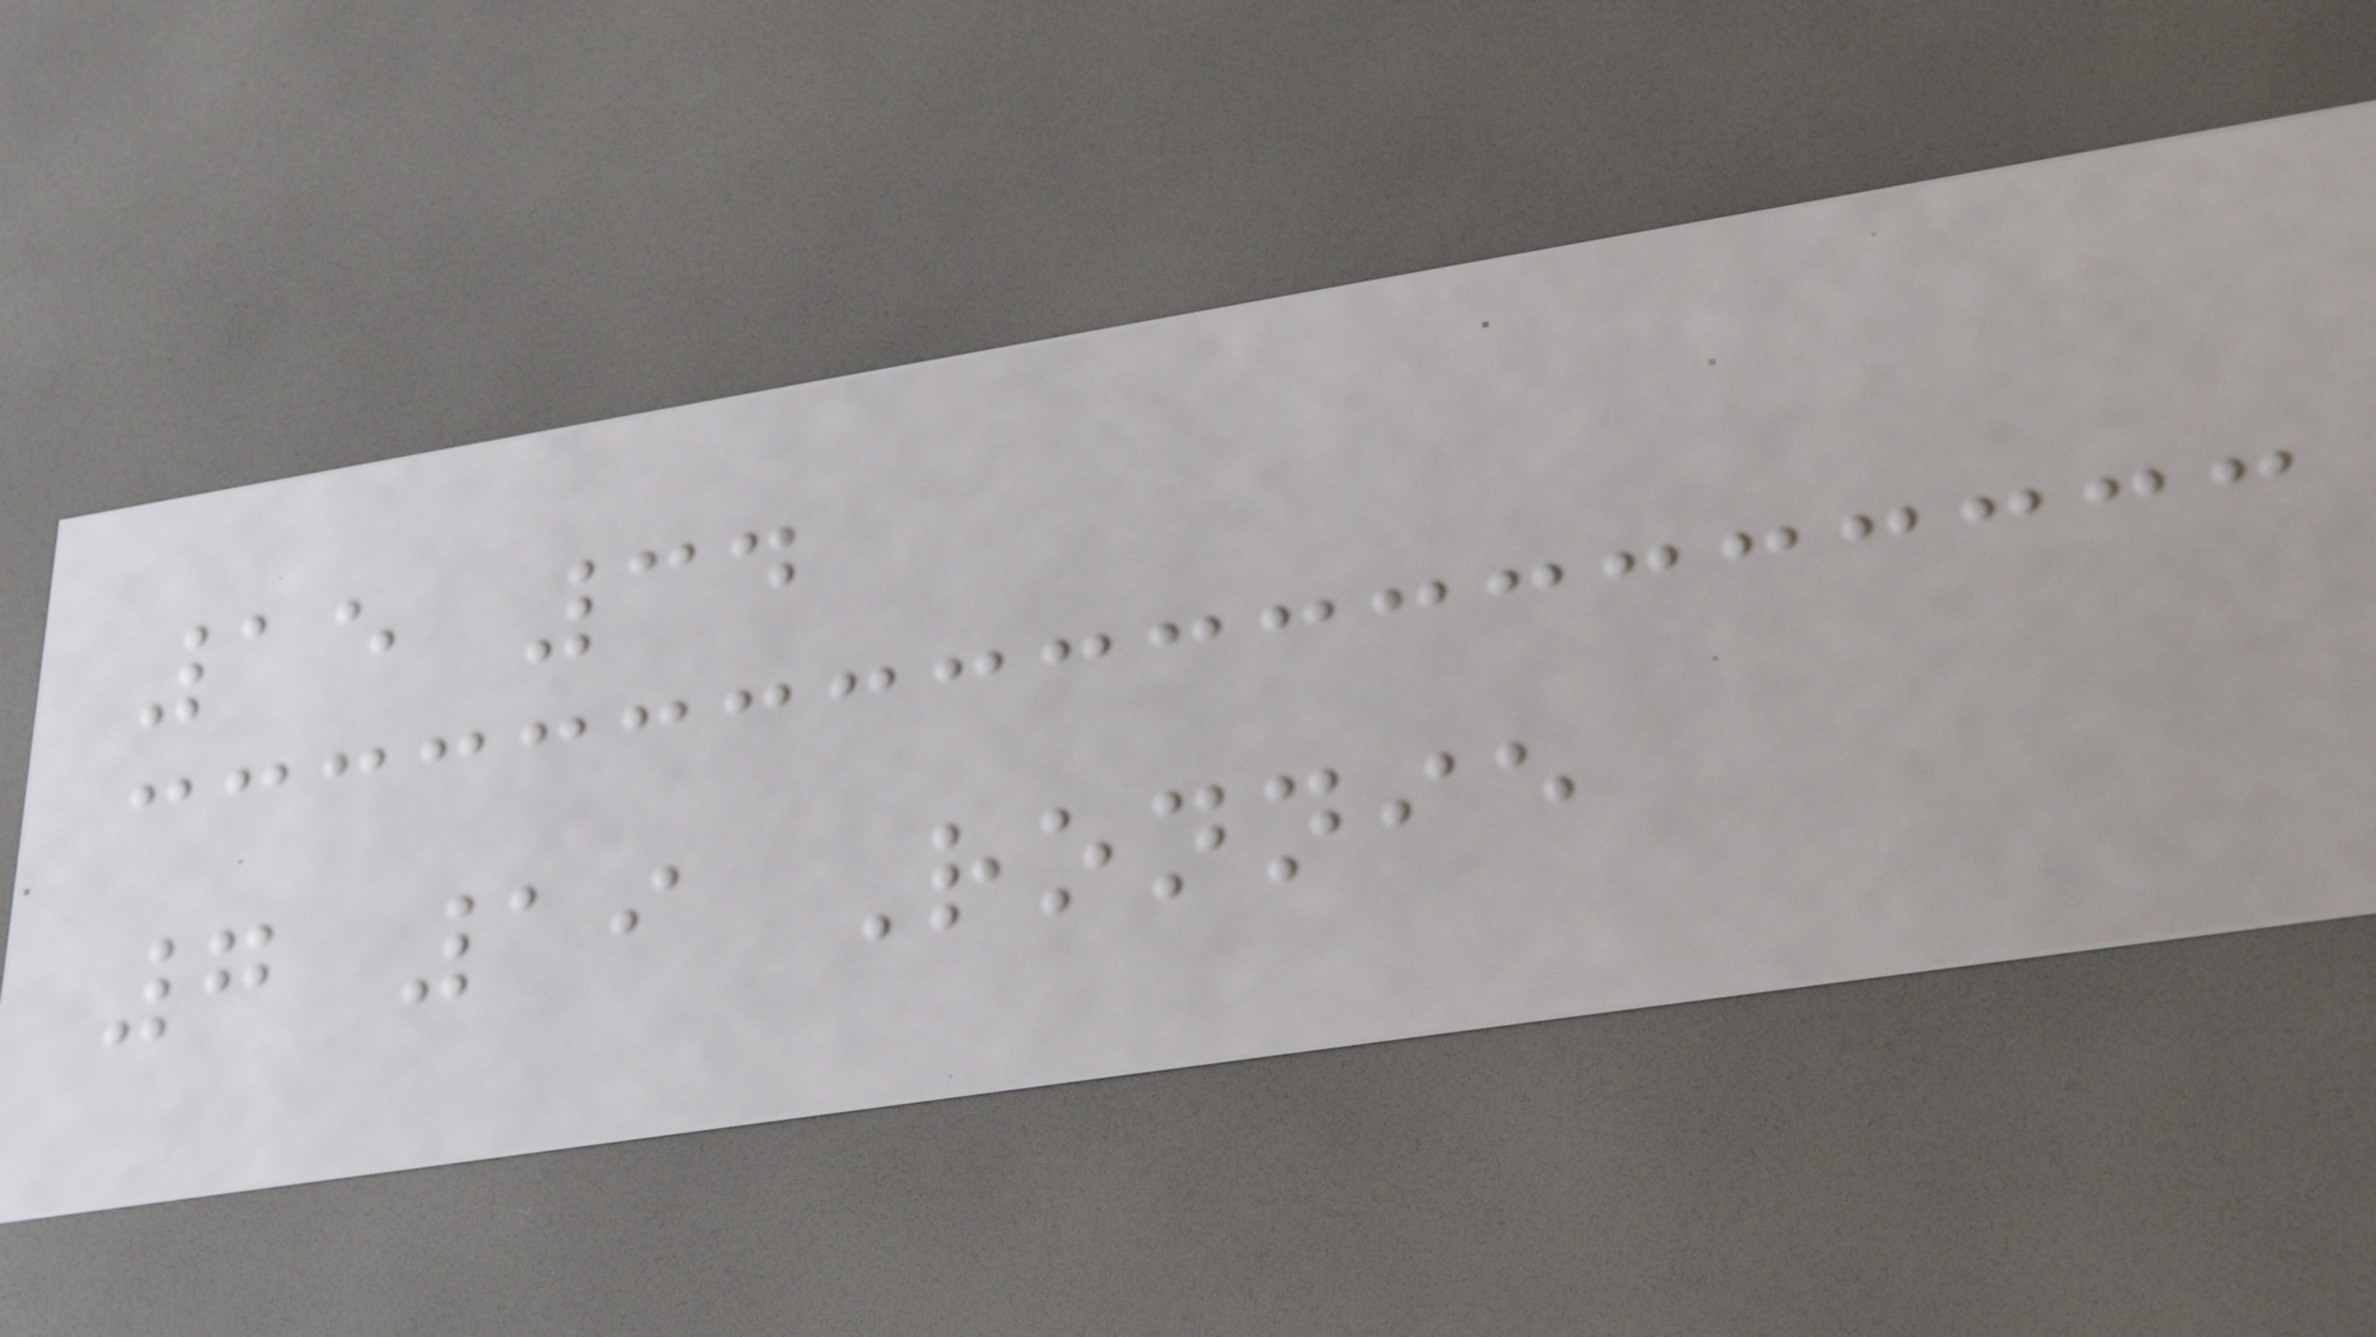15 34
7 19 Ronnie
